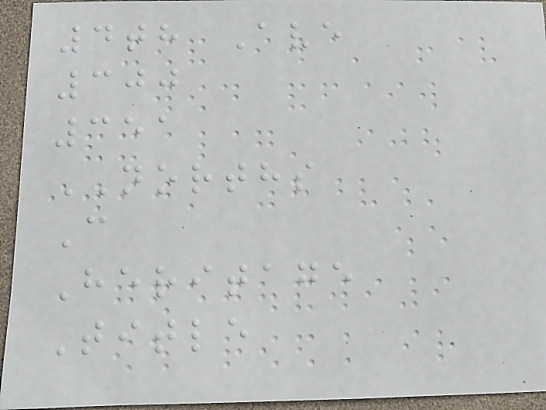4th Ave
300
351
NORTHS
C
Heritage
Title
